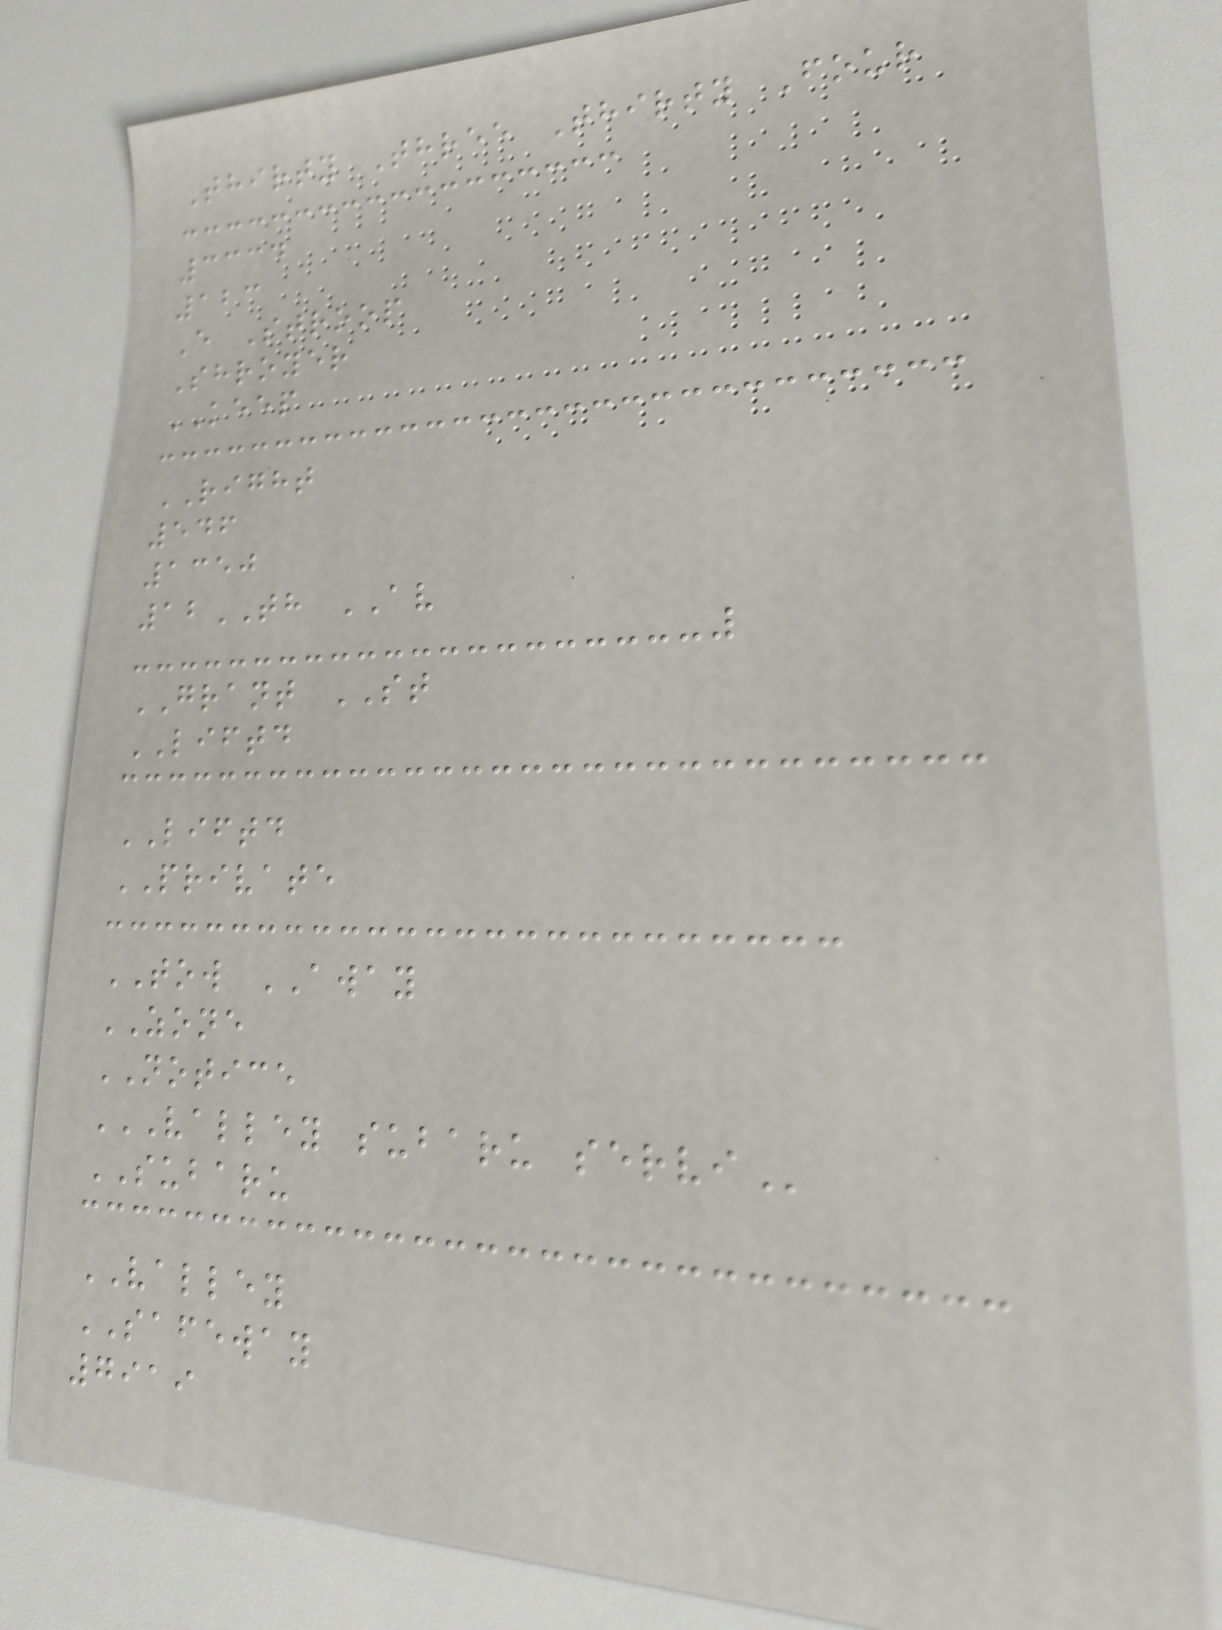Thirty Three Thirty Four
3334
123
E Stroop
Shroyer
KEEP
RIGHT
546
1350
12TH AV
GRANT ST
LIFTD
LIFTD
PRIVATE
TOW AWAY
ZONE
NOTICE
VALLEY SUBARU SERVI
SUBARU
VALLEY
SAFEWAY
7919
